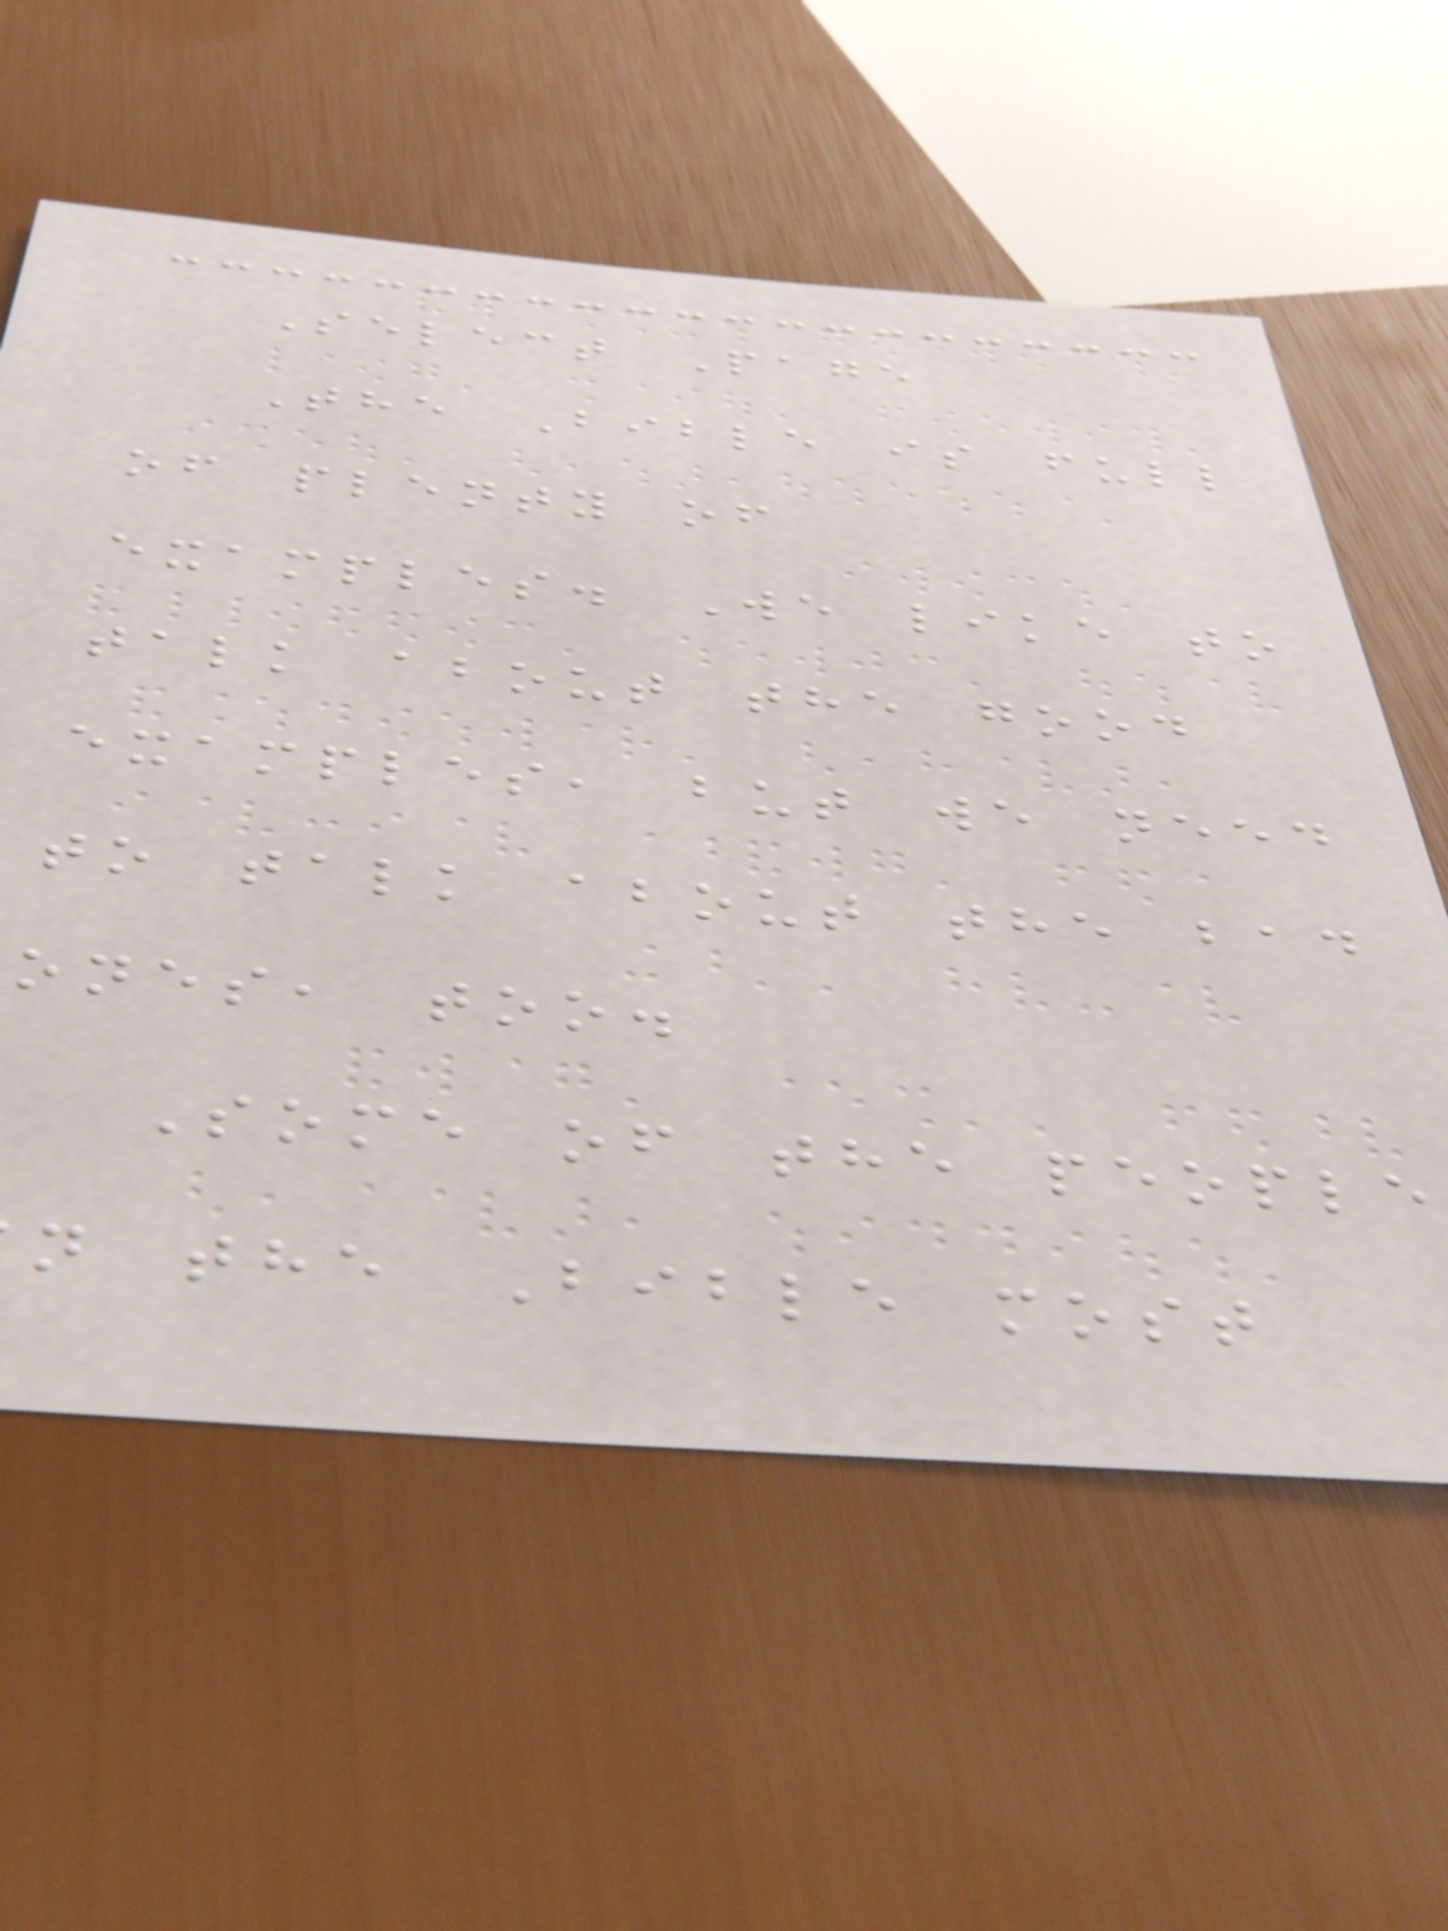Select Page
The Bible is full
of plenty of
examples. We like to
talk about the good
examples, but we need
to talk about the bad
ones, too.
Some of the people
n the Bible most
